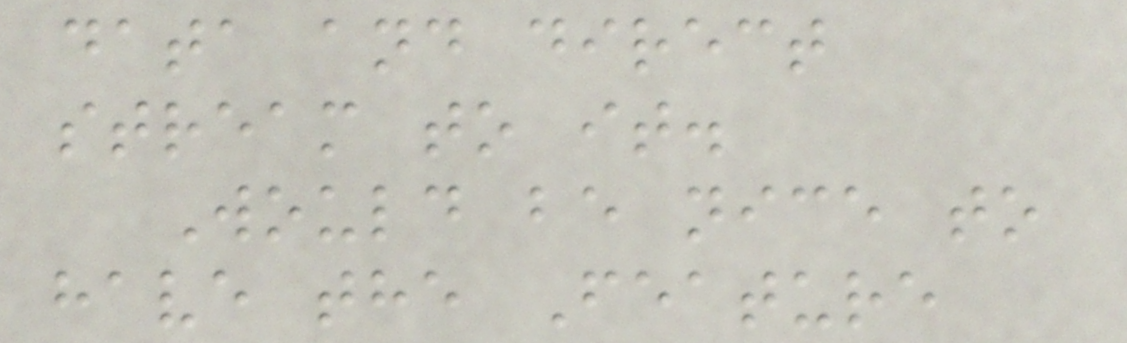data and direct
stream to it.
Would be nice to
have the Feature
